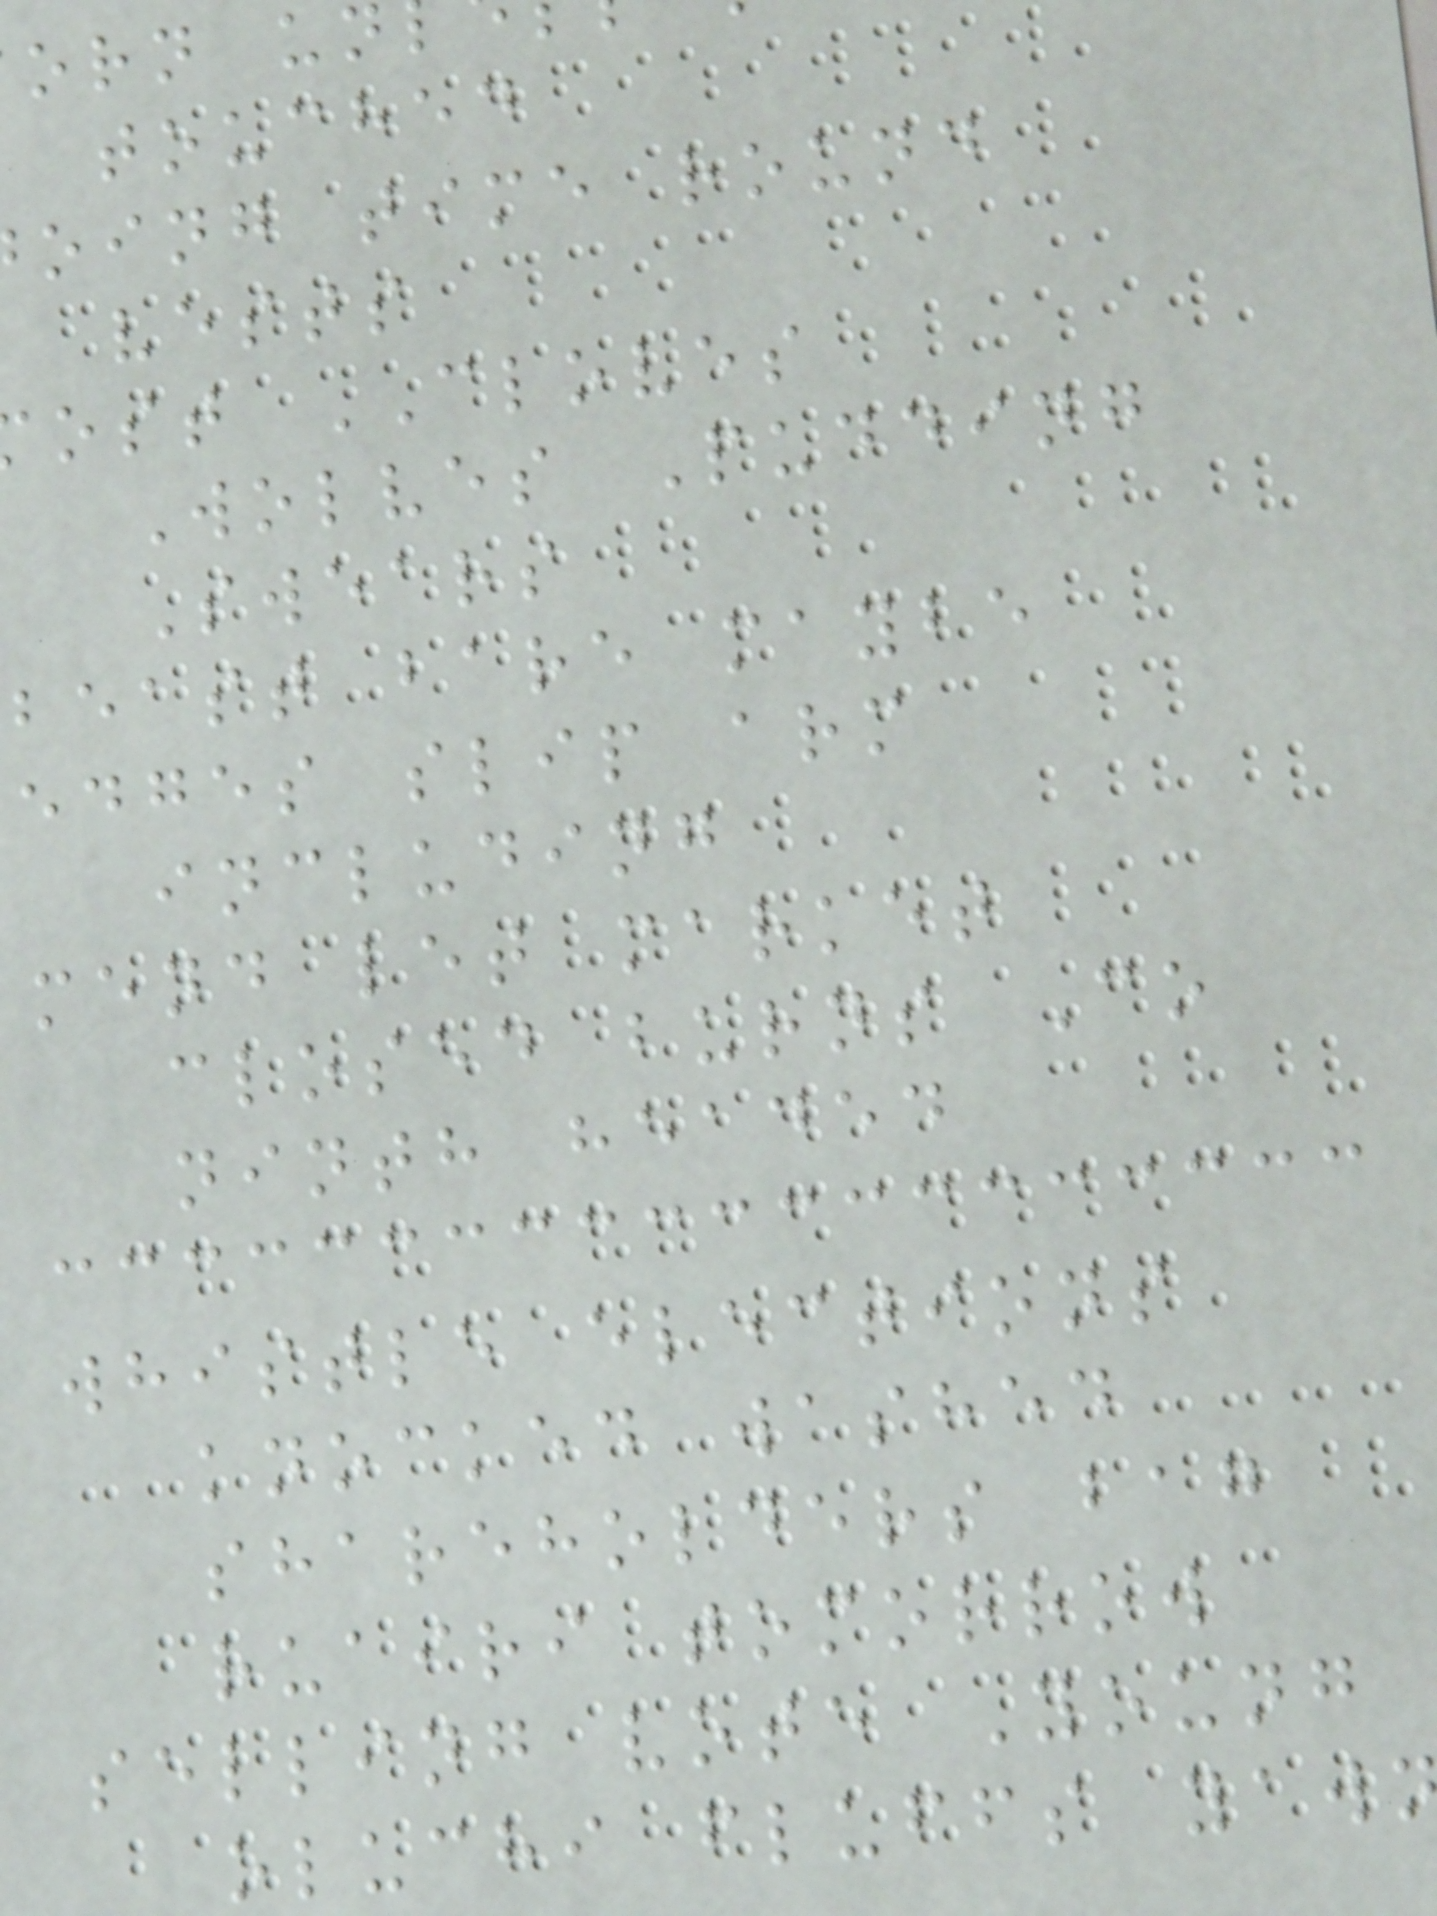orn un
touched
oing time round
vests
ost CLOVES
Wolves Pudding
Swears
beast bare maybe
edges slip arm
including
mend let market
closed burns Co
ninth headed
whistle elections
knocked washed
shareholders bag
ruairi tomorrow
selling vote Young
oluchi fluffs yaw
